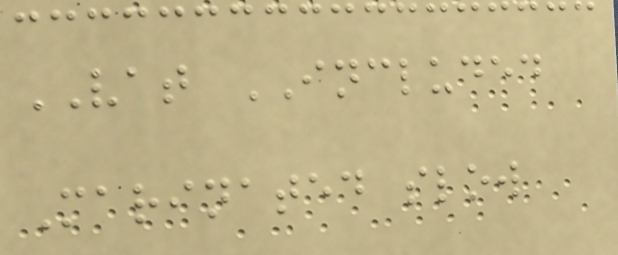VAT INCLUDED
Marinated slow
